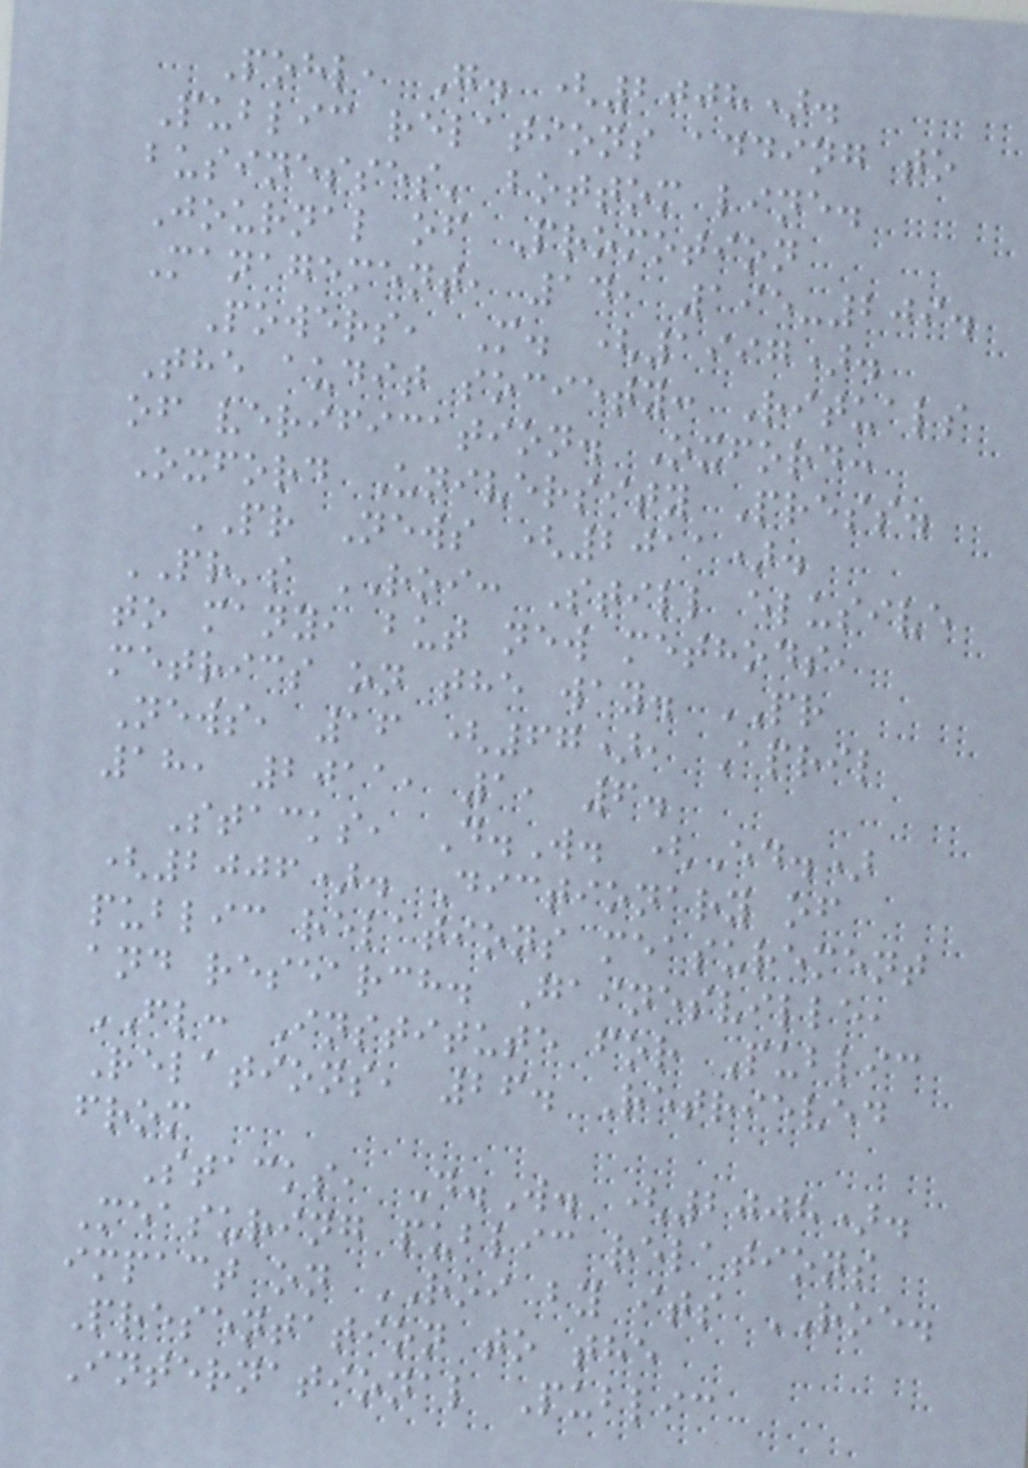Pohl, G. (2008).
Public relations adding to
businesses' bottom line.
Journal of Promotion
Management, 14, 195-209.
Powers, M. (1997).
The audit society: Rituals
of verification. Oxford:
Oxford University Press.
PR News (2011).
PR's ROI: Still elusive
to many, but new methods,
metrics on the way. PR
News, 16 (67), April
18, 2011, 1, 6.
Stacks, D.W. (Ed.)
(2006). Dictionary of
public relations measurement
and research. Gainesville,
FL: Institute for Public
Relations, 26. Retrieved
from
Stacks, D.W. (2008).
Measuring public relations
impact on ROI by its ROE.
Presentation to the
International Public
